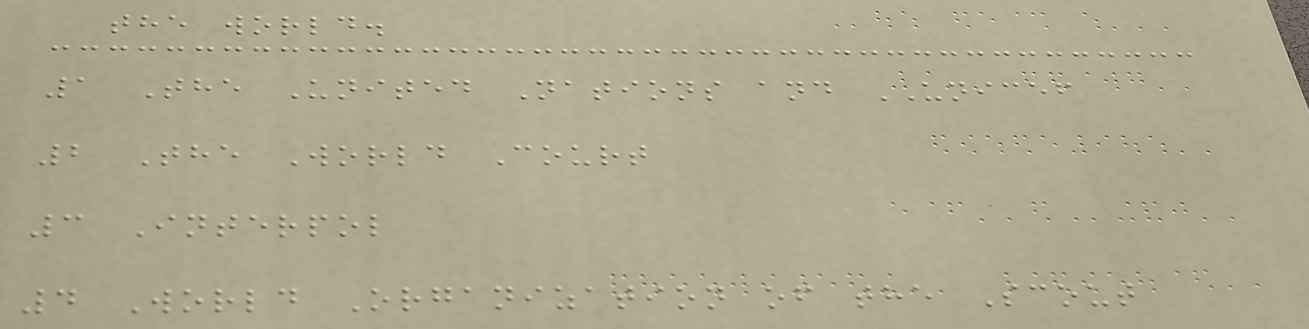the world.
1 The United Nations and UNICEF
2 The World Court
3 Interpol
4 World Organization of the Scout
